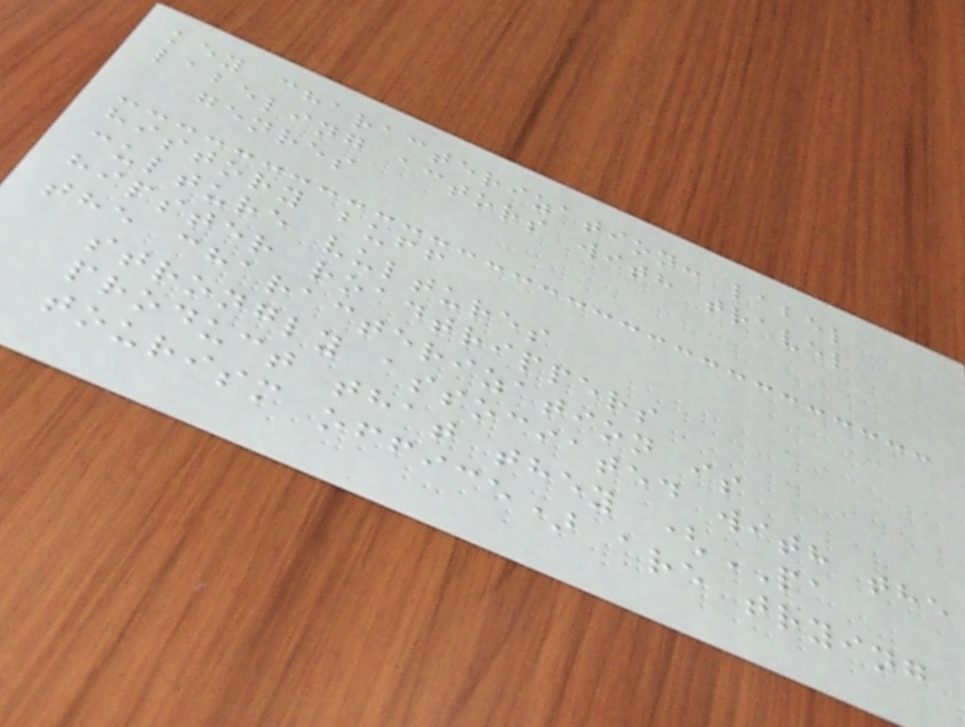key characterization: label
labeling actors with travel
genres
history buff
culture vultures
hipster roadtrippers
the characterization is
strongly associated with the
product that they (PA
tourism office) are trying
